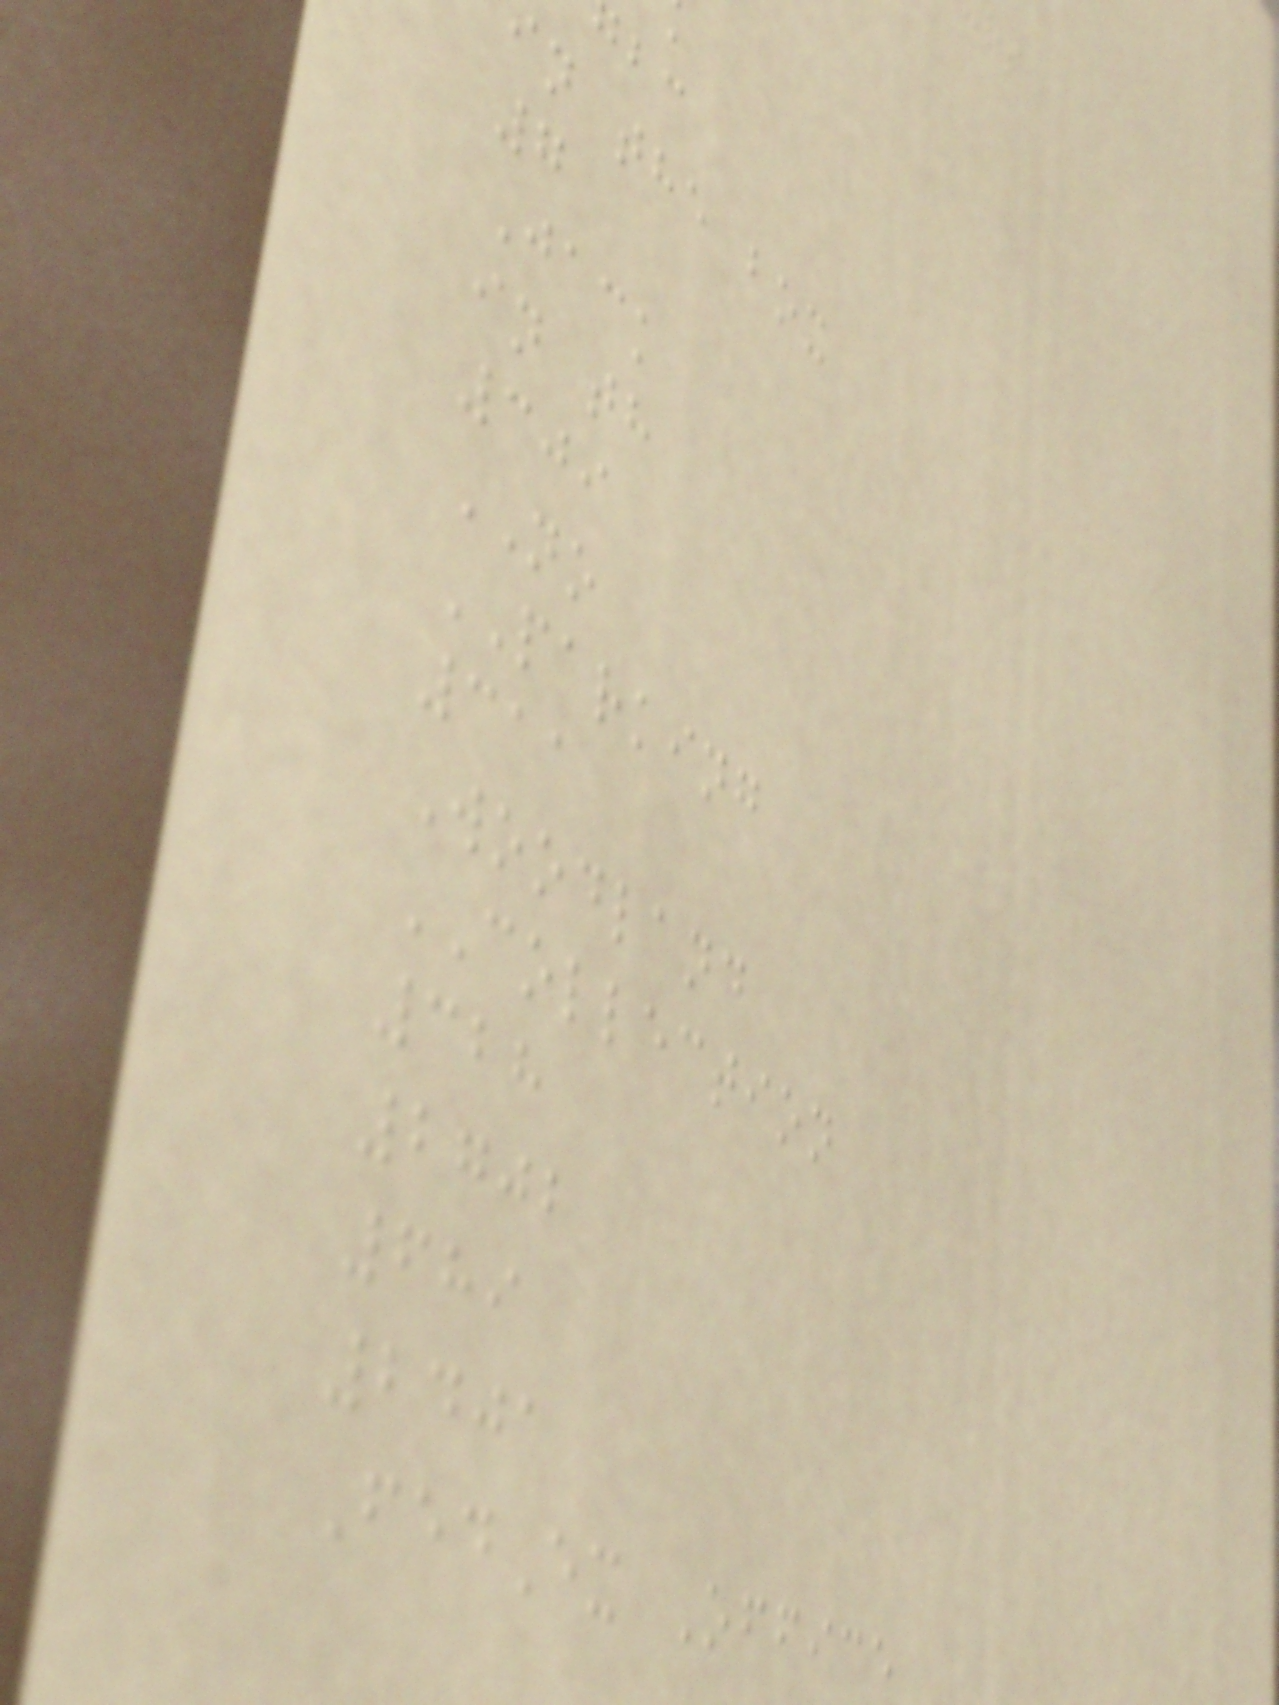in the box
7
Jack
in th
309
NO
PARKING
311
Woodland
COLLECTION
328
2702
689
2401
FedEx Office
